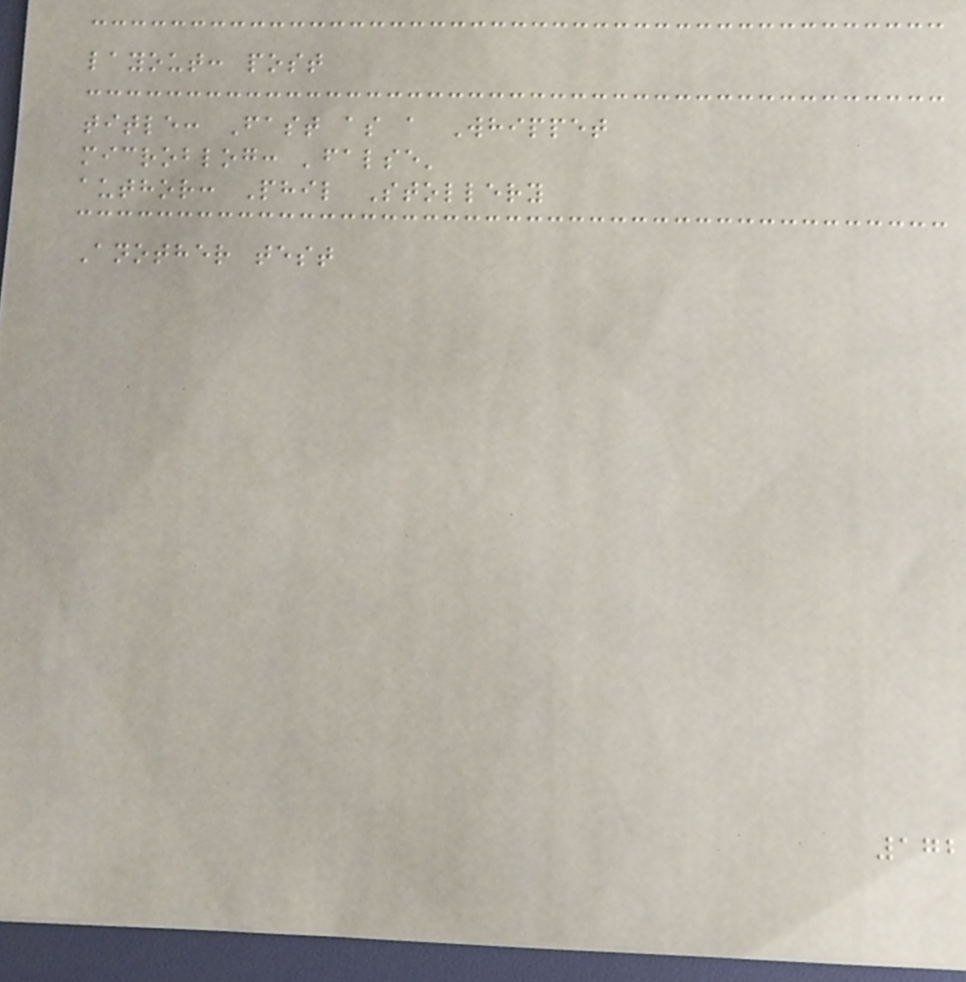layout: post
title: Fast as a Whippet
microblog: 'false'
author: Phil Stollery
Another test
172
